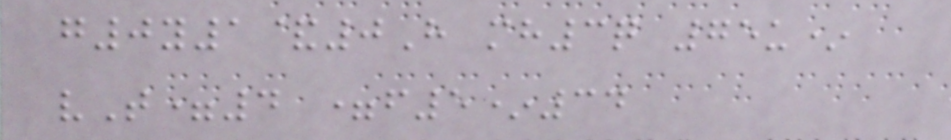g0y1&0H mh3q 75u*
vT=4 =f5*34
